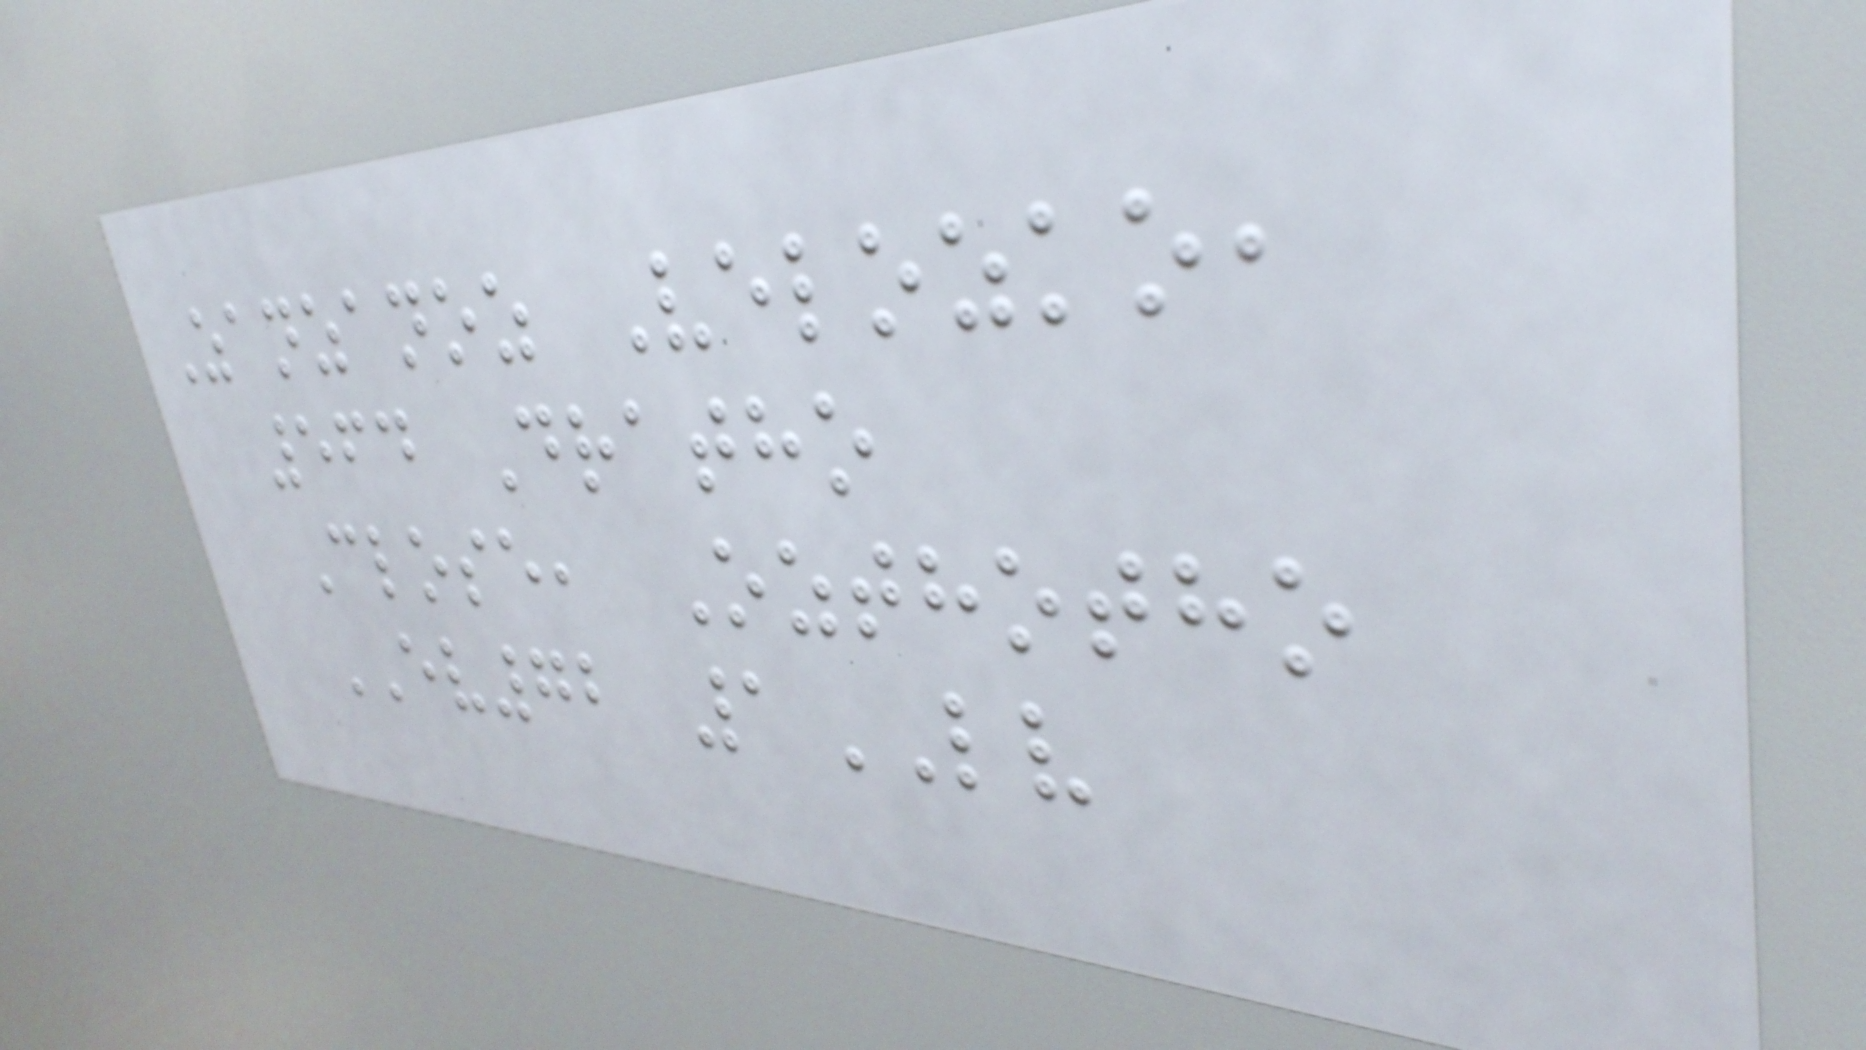Zanzanoz Velozko,
564 Dratho
Close, Ozthotho
EV72 1LV
